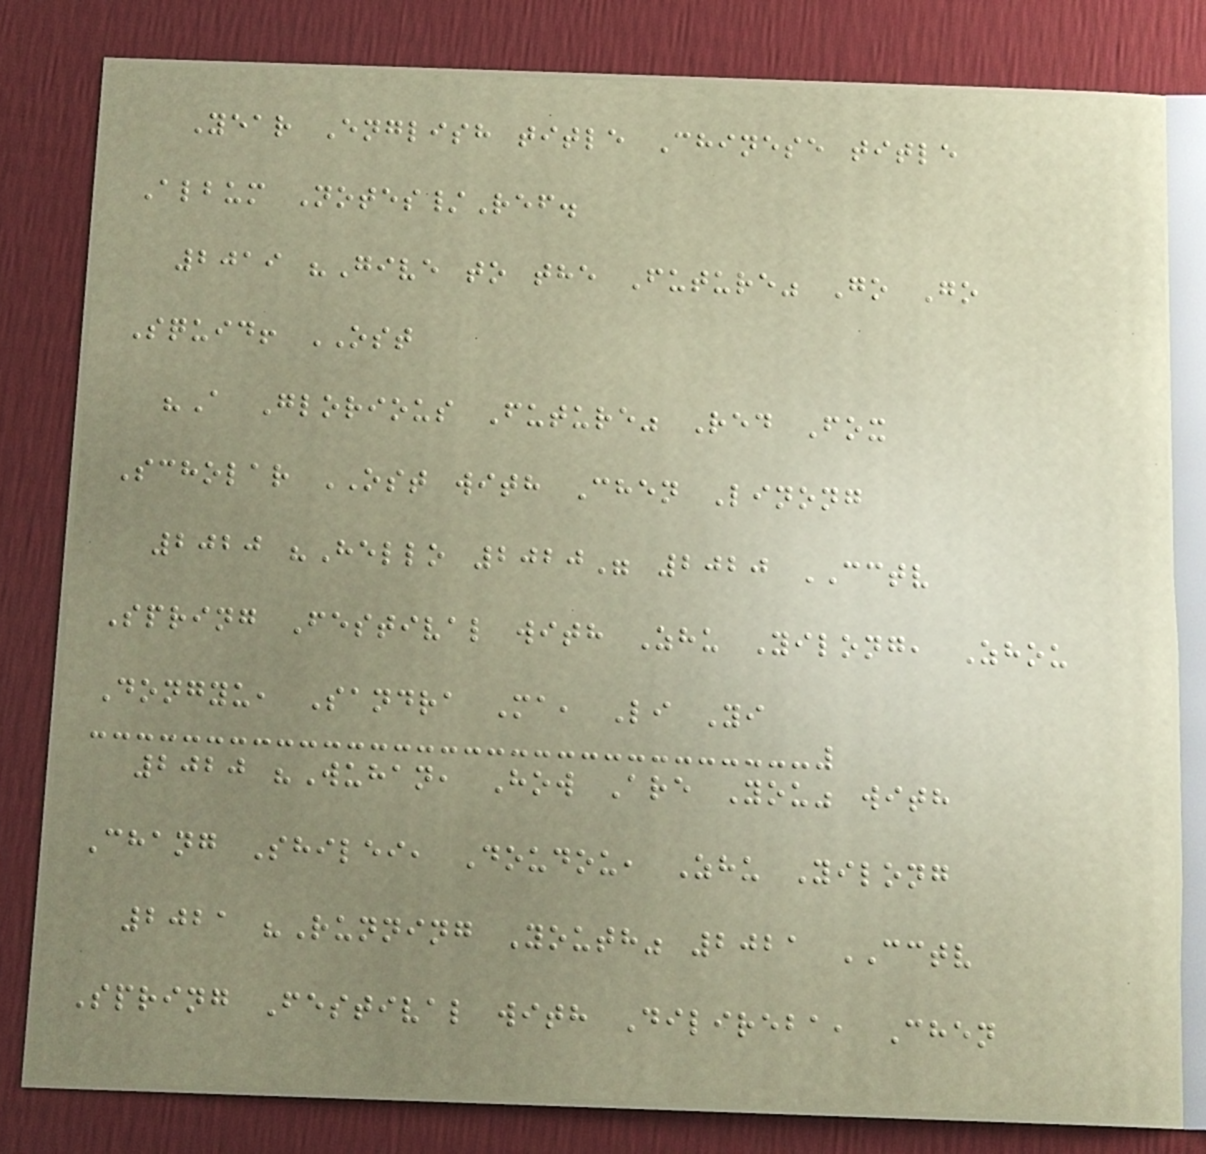Year English title Chinese title
Album Notes/Ref.
2019 "Give to the Future" Go Go
Squid! OST
"A Glorious Future" Red Fox
Scholar OST with Chen Linong
2020 "Hello 2020" 2020 CCTV
Spring Festival with Zhu Yilong, Zhou
Dongyu, Sandra Ma, Li Yi
2020 "Wuhan, How Are You" with
Chang Shilei, Doudou, Zhu Yilong
2021 "Running Youth" 2021 CCTV
Spring Festival with Dilireba, Chen
